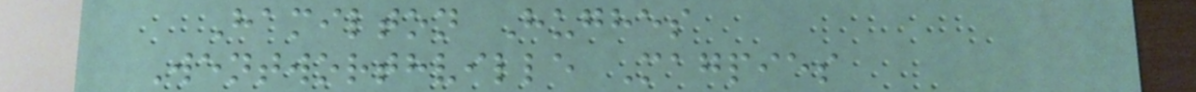Hamilton Hughes
Wentworthville Magpies
